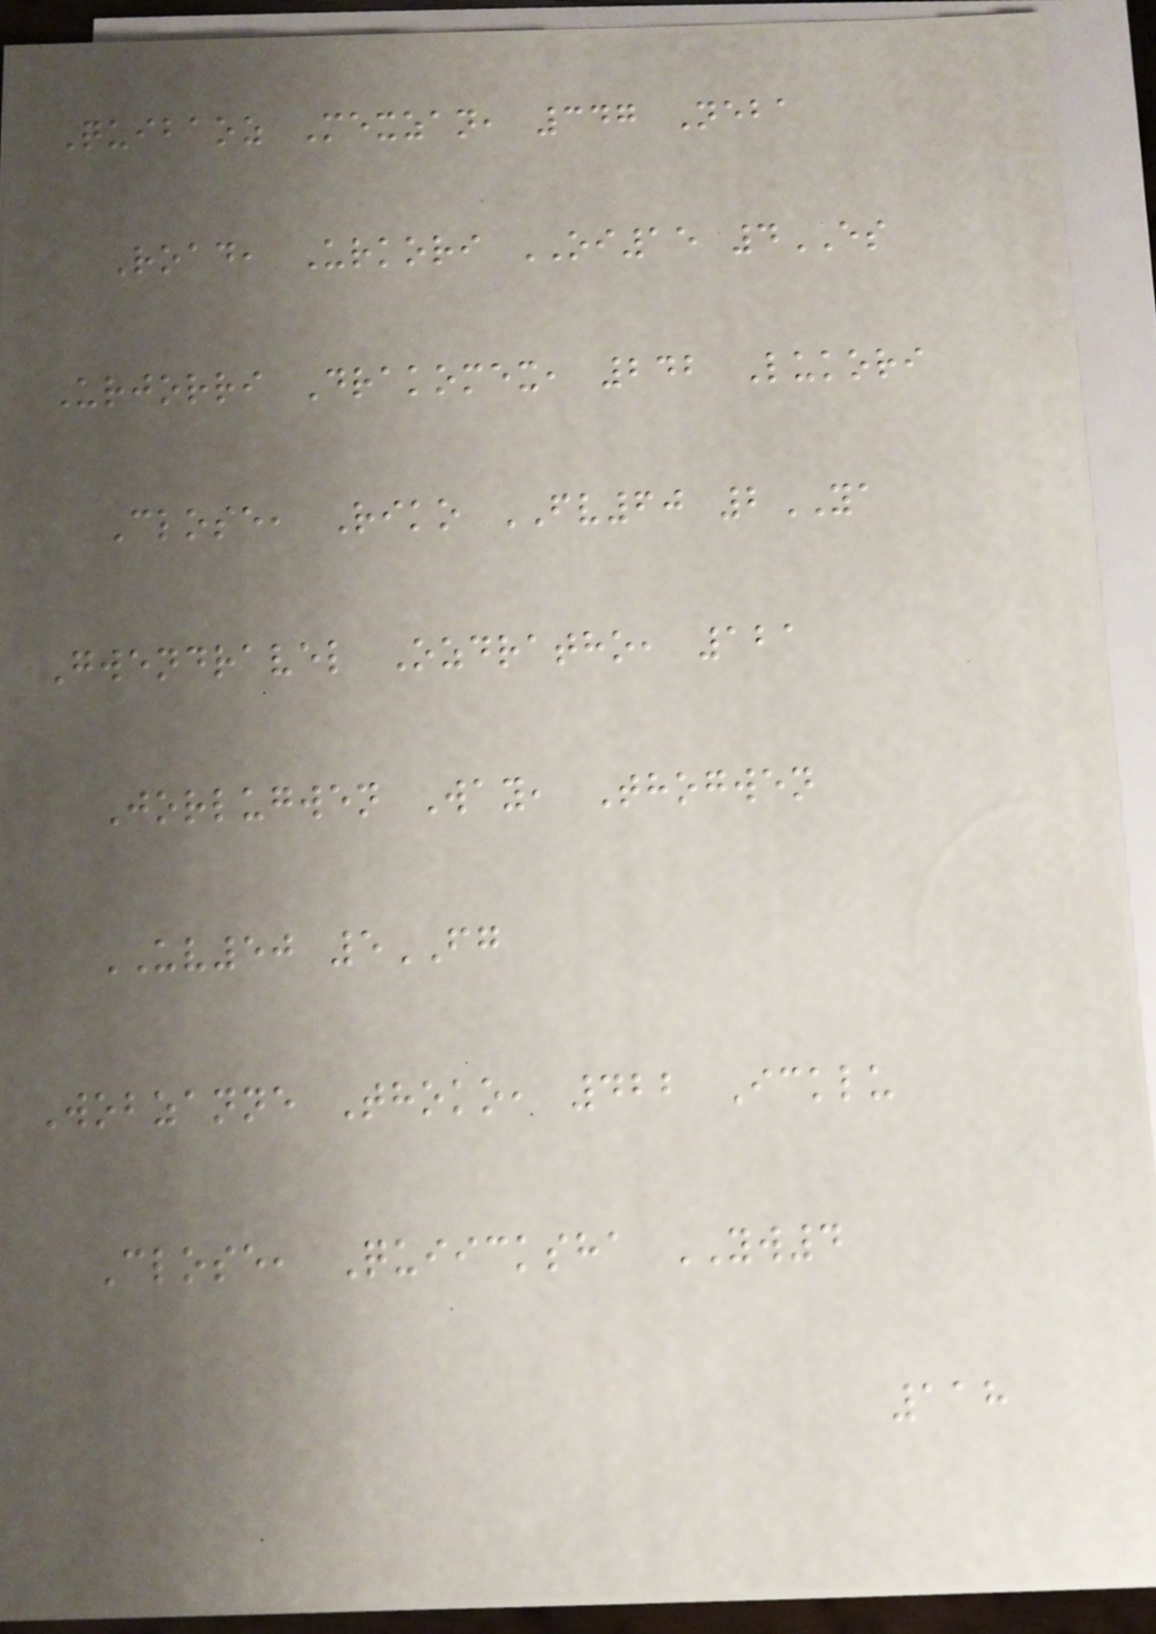Quibaoz Mexzan, 347 Neba
Road, Urkori OI15 4ES
Urjorri Drakomex, 242 Lukori
Close, Riko FV60 2YA
Gwendravel Ozdratho, 121
Jorlugwen Way, Thogwen
UV50 5FG
Wobzanne Thoko, 422 Icklu
Close, Quiicksha YW4
118
